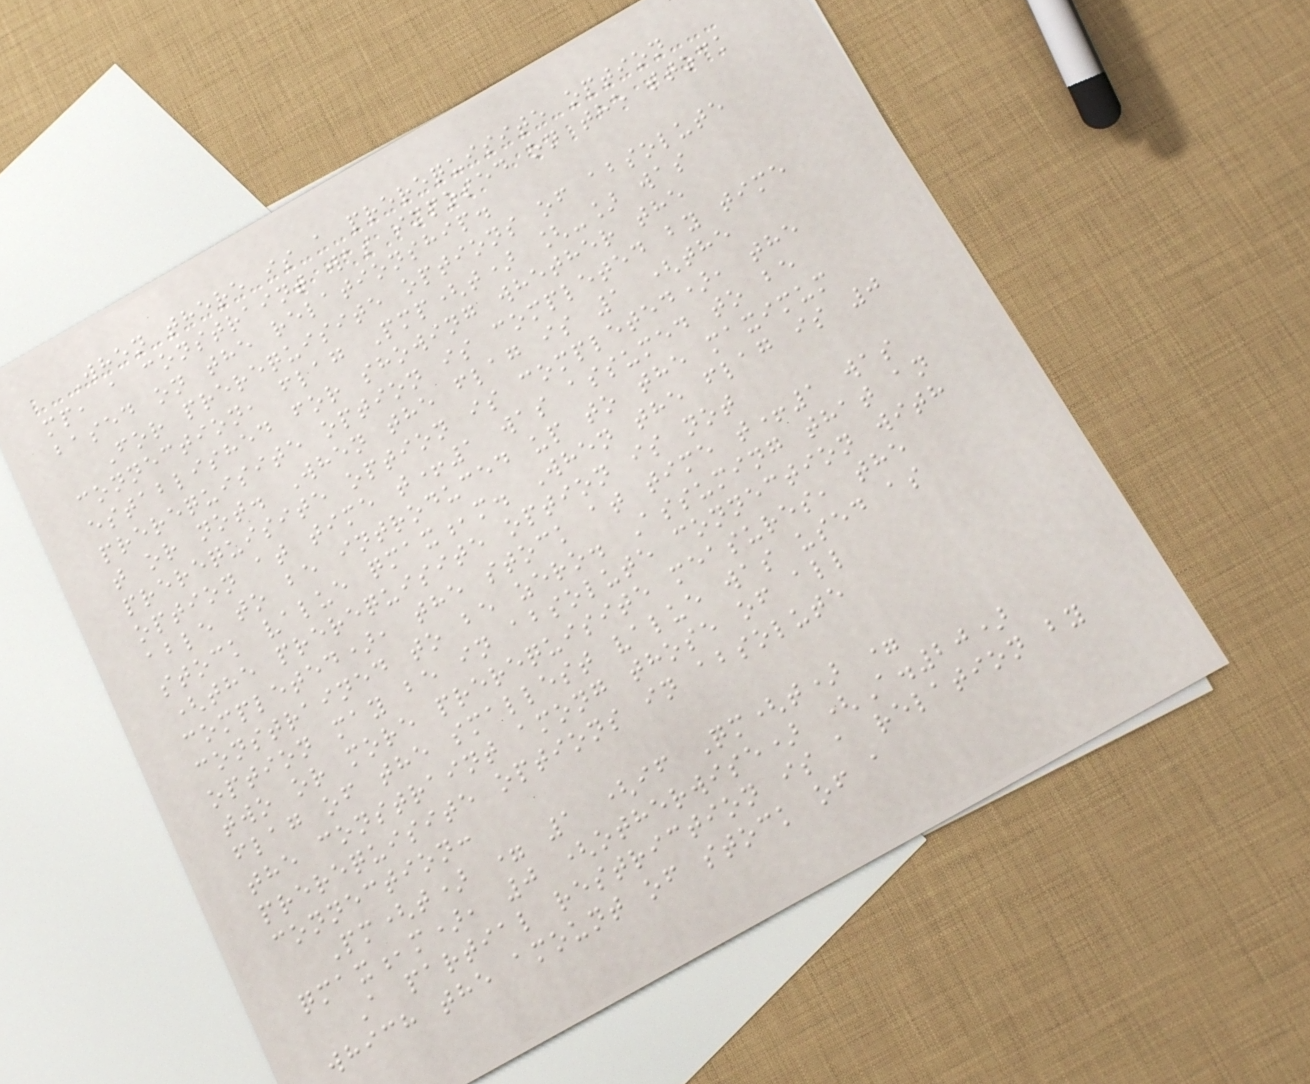When there is a prerequisite option
mp, a constraint was imposed on the stock
based on the relationship.
For prerequisite options of absolute
connection, flag Pmp(t) [-] was
established for showing whether the
prerequisite option is completed by time
t or not. When the flag is 1 (the
prerequisite option is completed), the
option at time t+1 was assumed to be
able to be introduced up to the maximum
stock value qmax,m. When the flag is 0
(the prerequisite option is not
completed), the stock at time t+1 was
constrained to be zero. Assuming that an
option may be in absolute connection with
two or more prerequisite measures, the
flag of the smallest value was used as
the constraint among those of all
prerequisite options in absolute
connection:
Pm(t) = 1 (if Qm(t) =
qmax,m), 0 (otherwise) (A.20)
A partial restriction is a relation by
which the amount of stock of a
